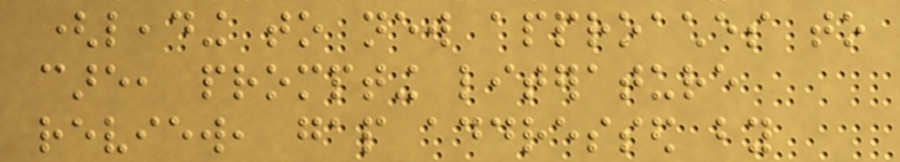(leading to new approaches to
care, prompting literature
review, gap addressed by
